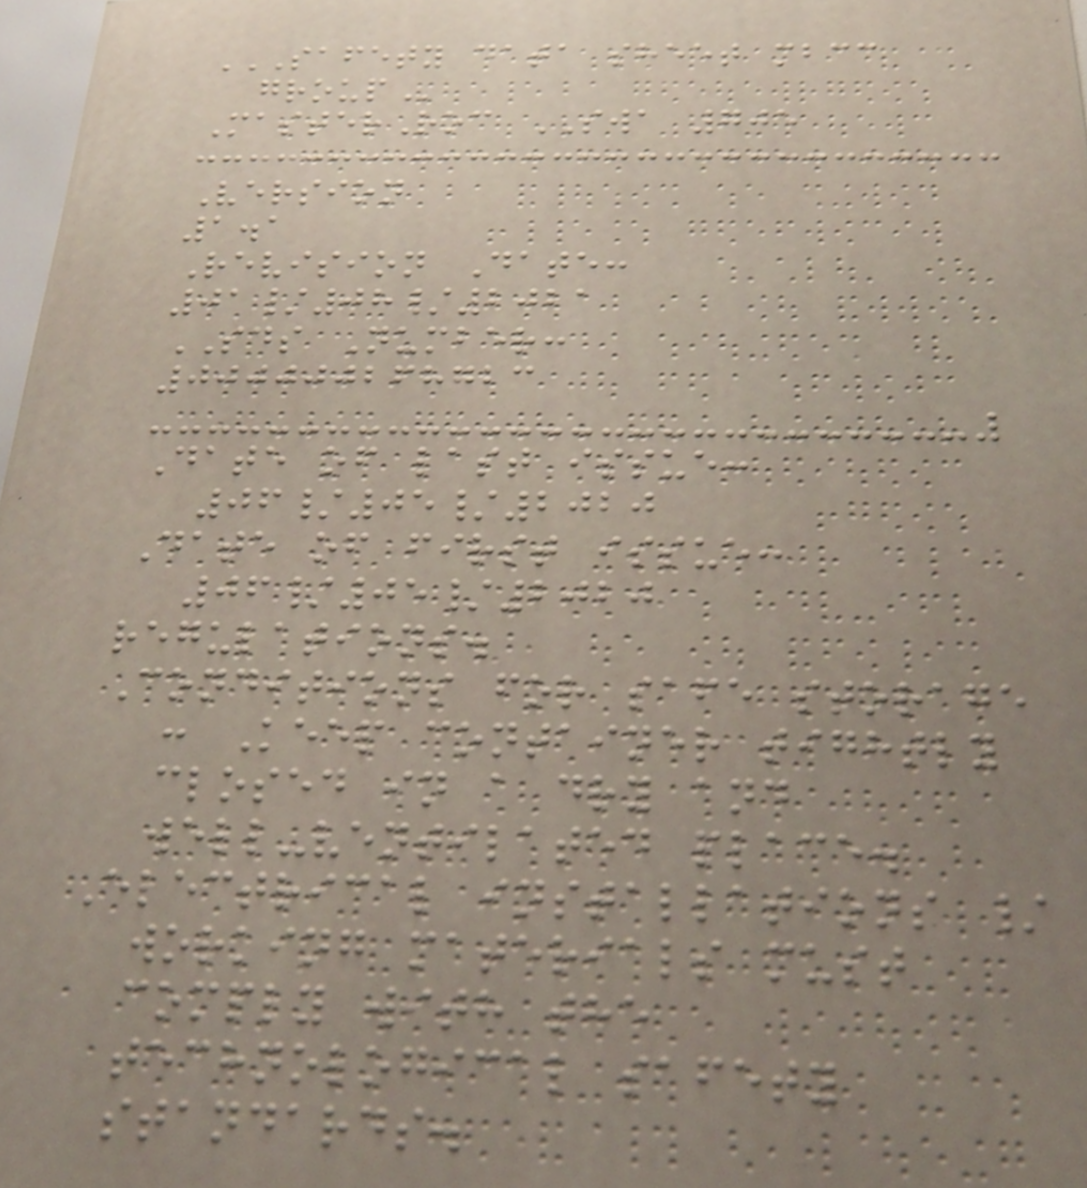SAFETY DATA SHEET MBCC
GROUP
MasterRoc SWA 705
Version
1.1
Revision Date:
01/08/2021
SDS Number:
000000268723
Date of last issue:
06/05/2020
Date of first issue:
06/05/2020
regulations.
Conditions for safe storage
: Keep container tightly
closed in a dry and
well-ventilated place.
Electrical installations /
working materials must
comply with the
technological safety
standards.
